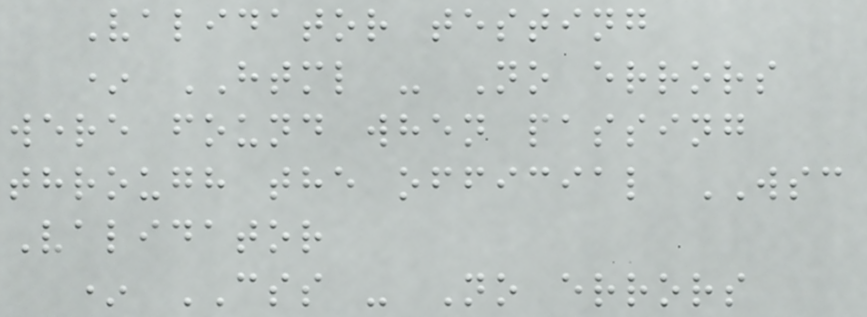Validator testing
* HTML - No errors
were found when passing
through the official WSC
Validator
* CSS - No errors
